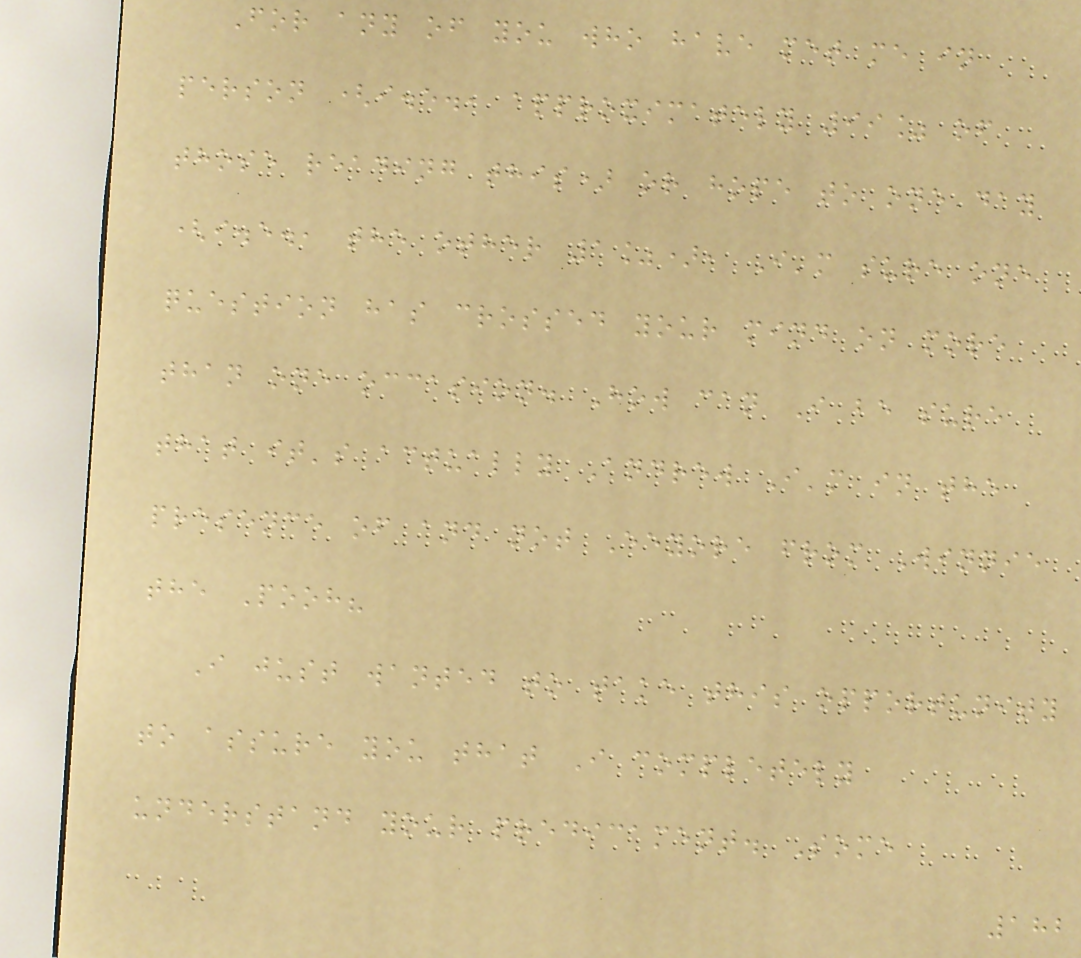For any of you who have met me in
person (i.e., approximately 99% of
those reading this) or hope to one day
(i.e., the other 1%), I'm sure one
question has crossed your mind on more
than one occasion. How can I be sure
that it's actually Andrew I'm in the
presence of and not Eeyore from Winnie
the Pooh?
I just wanted to take this opportunity
to assure you that I completely
understand your predicament. Some
182
